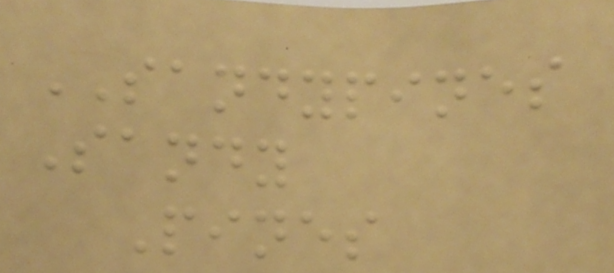SANDYPINES
Sandy
Pines
